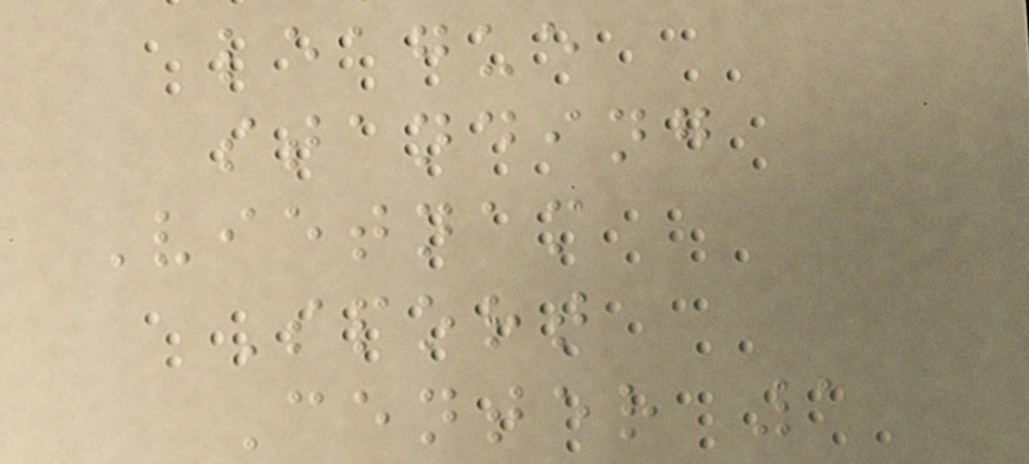league
standing
Vietnam
Sport
Center 1
